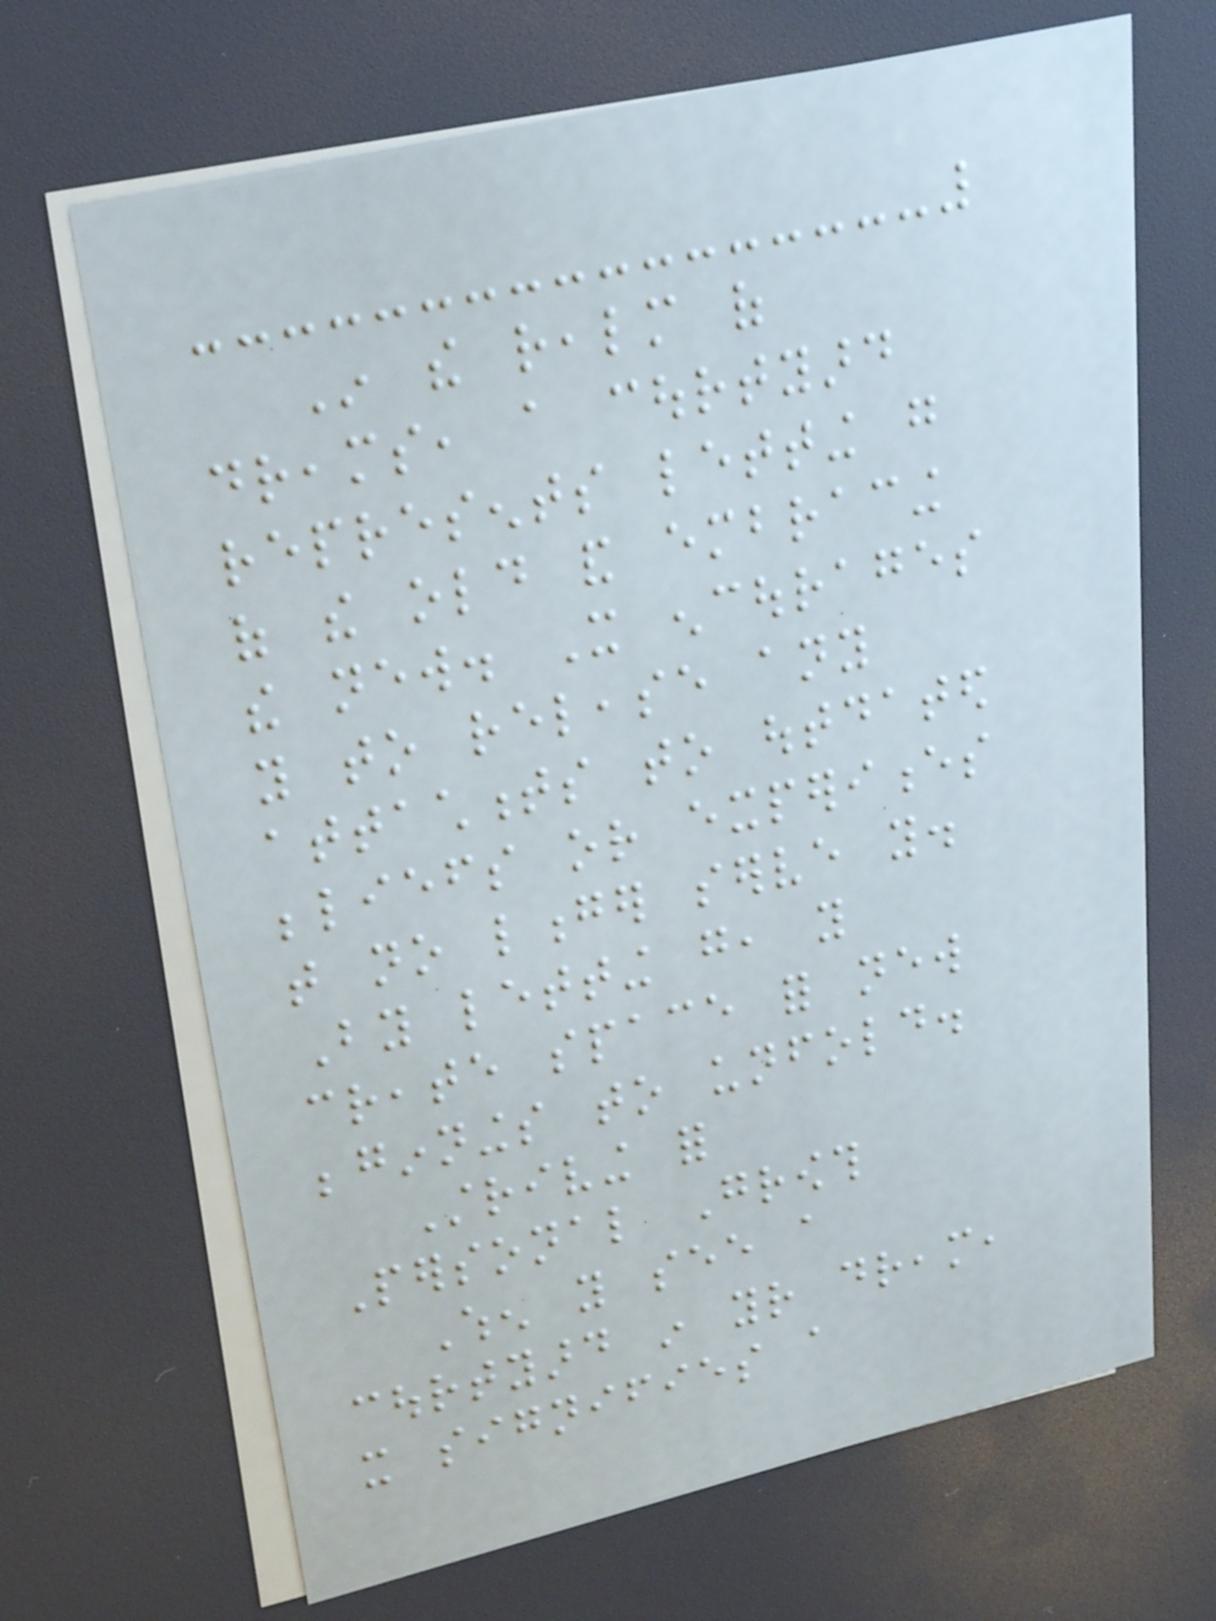In the realm of
dreams, a courtyard
represents letting go
of the old and embracing
the new. It encourages
you to release any
attachments to outdated
beliefs or experiences
that no longer serve you.
By letting go, you
create space for new
beginnings to unfold.
Striving for
Personal Growth
When you see a
courtyard in your dream,
it signifies a
